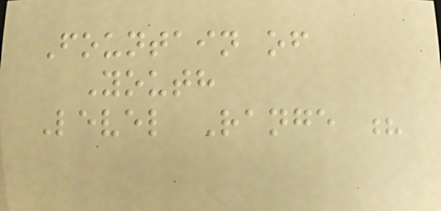Fountain of
Youth
Level Range ?
